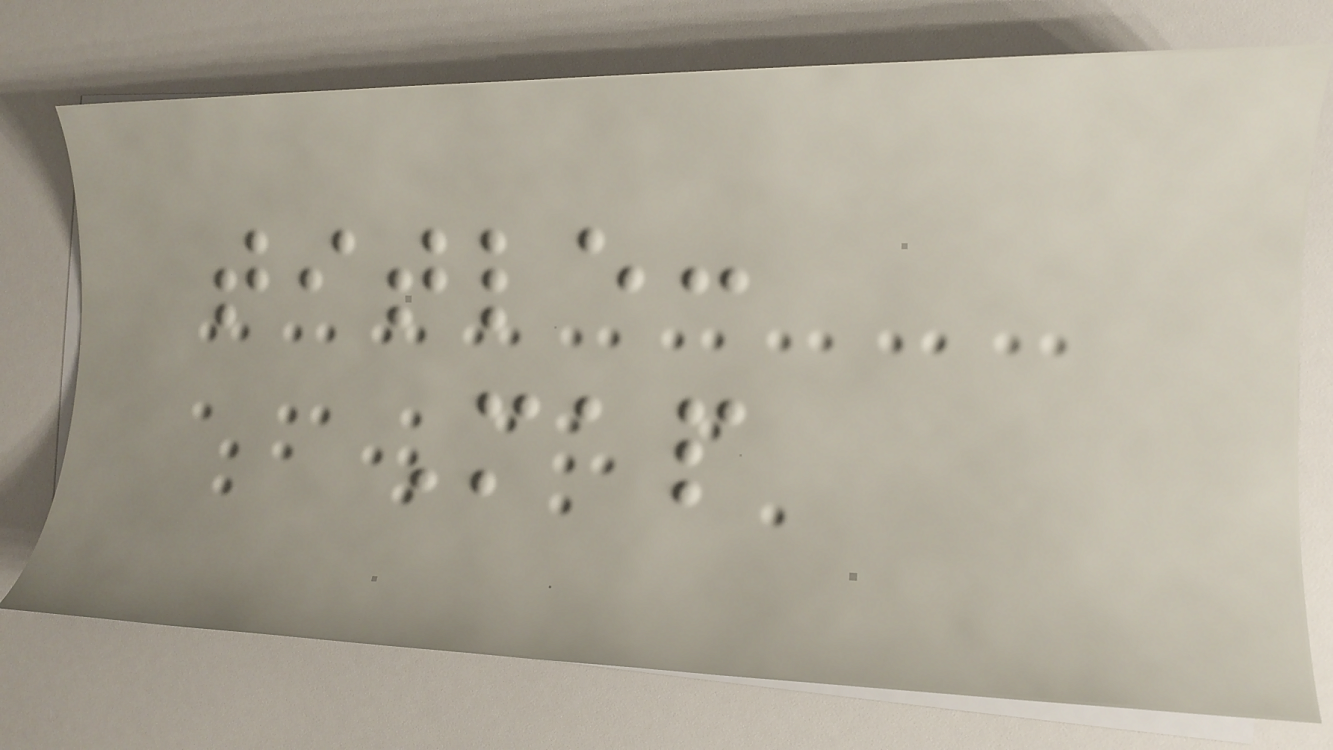title:
Map
